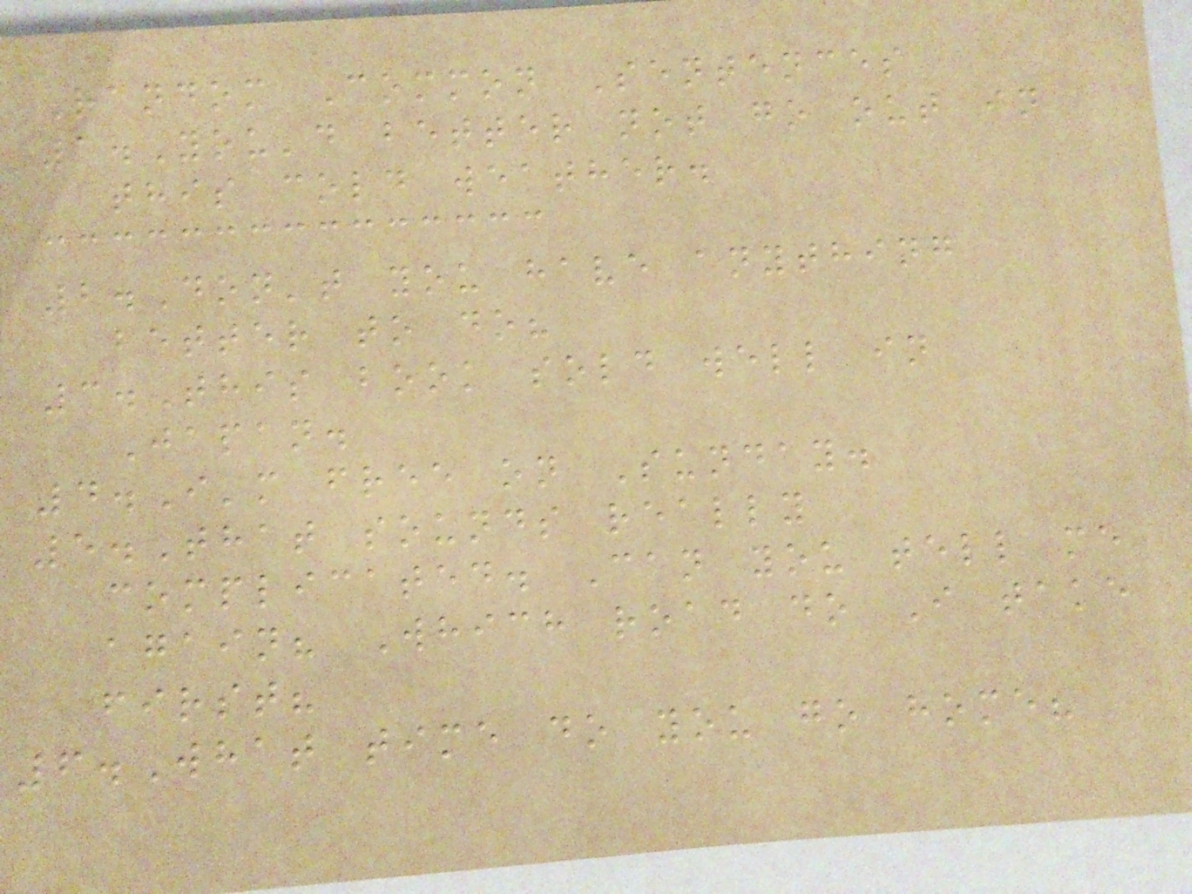Random Common Sentences
1.You'd better not go out in
this cold weather.
2.Don't you have anything
better to do?
3.This book sold well in
Japan.
4.I'm free on Sunday.
5.That sounds really
complicated. Can you tell me
again? Which road do I take
first?
6.What time do you go home?
